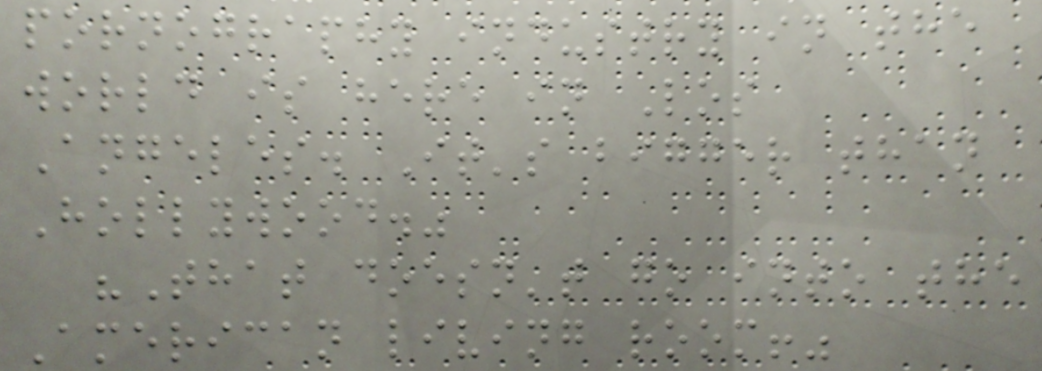pornography industry in the
world is here in Los
Angeles. It's bigger than
Hollywood."
"That doesn't go into the
American living room!"
